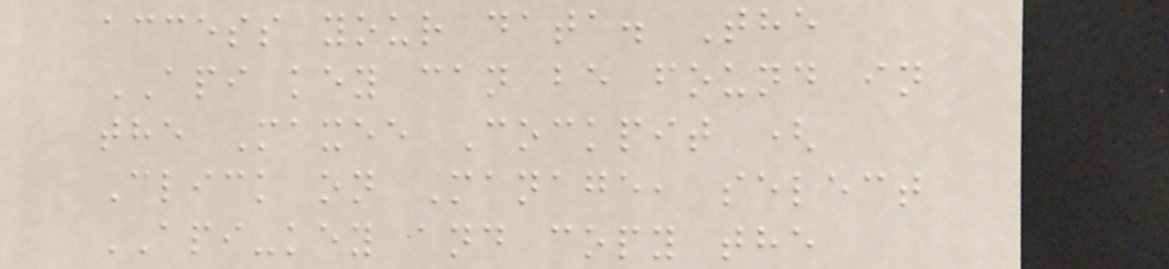access your data. The
API key can be found in
the Maxee Cockpit (
Click on Manage, select
API-key and copy the
